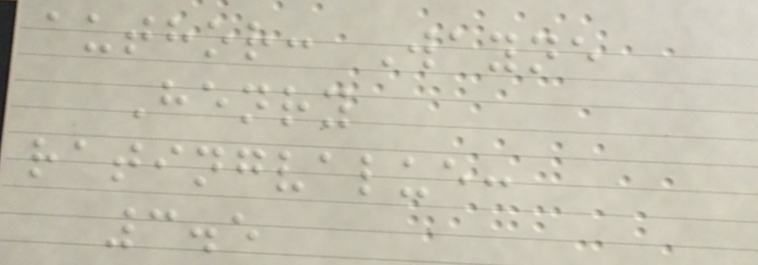author: Wayne
Henry
ratingvalue:
3.5
